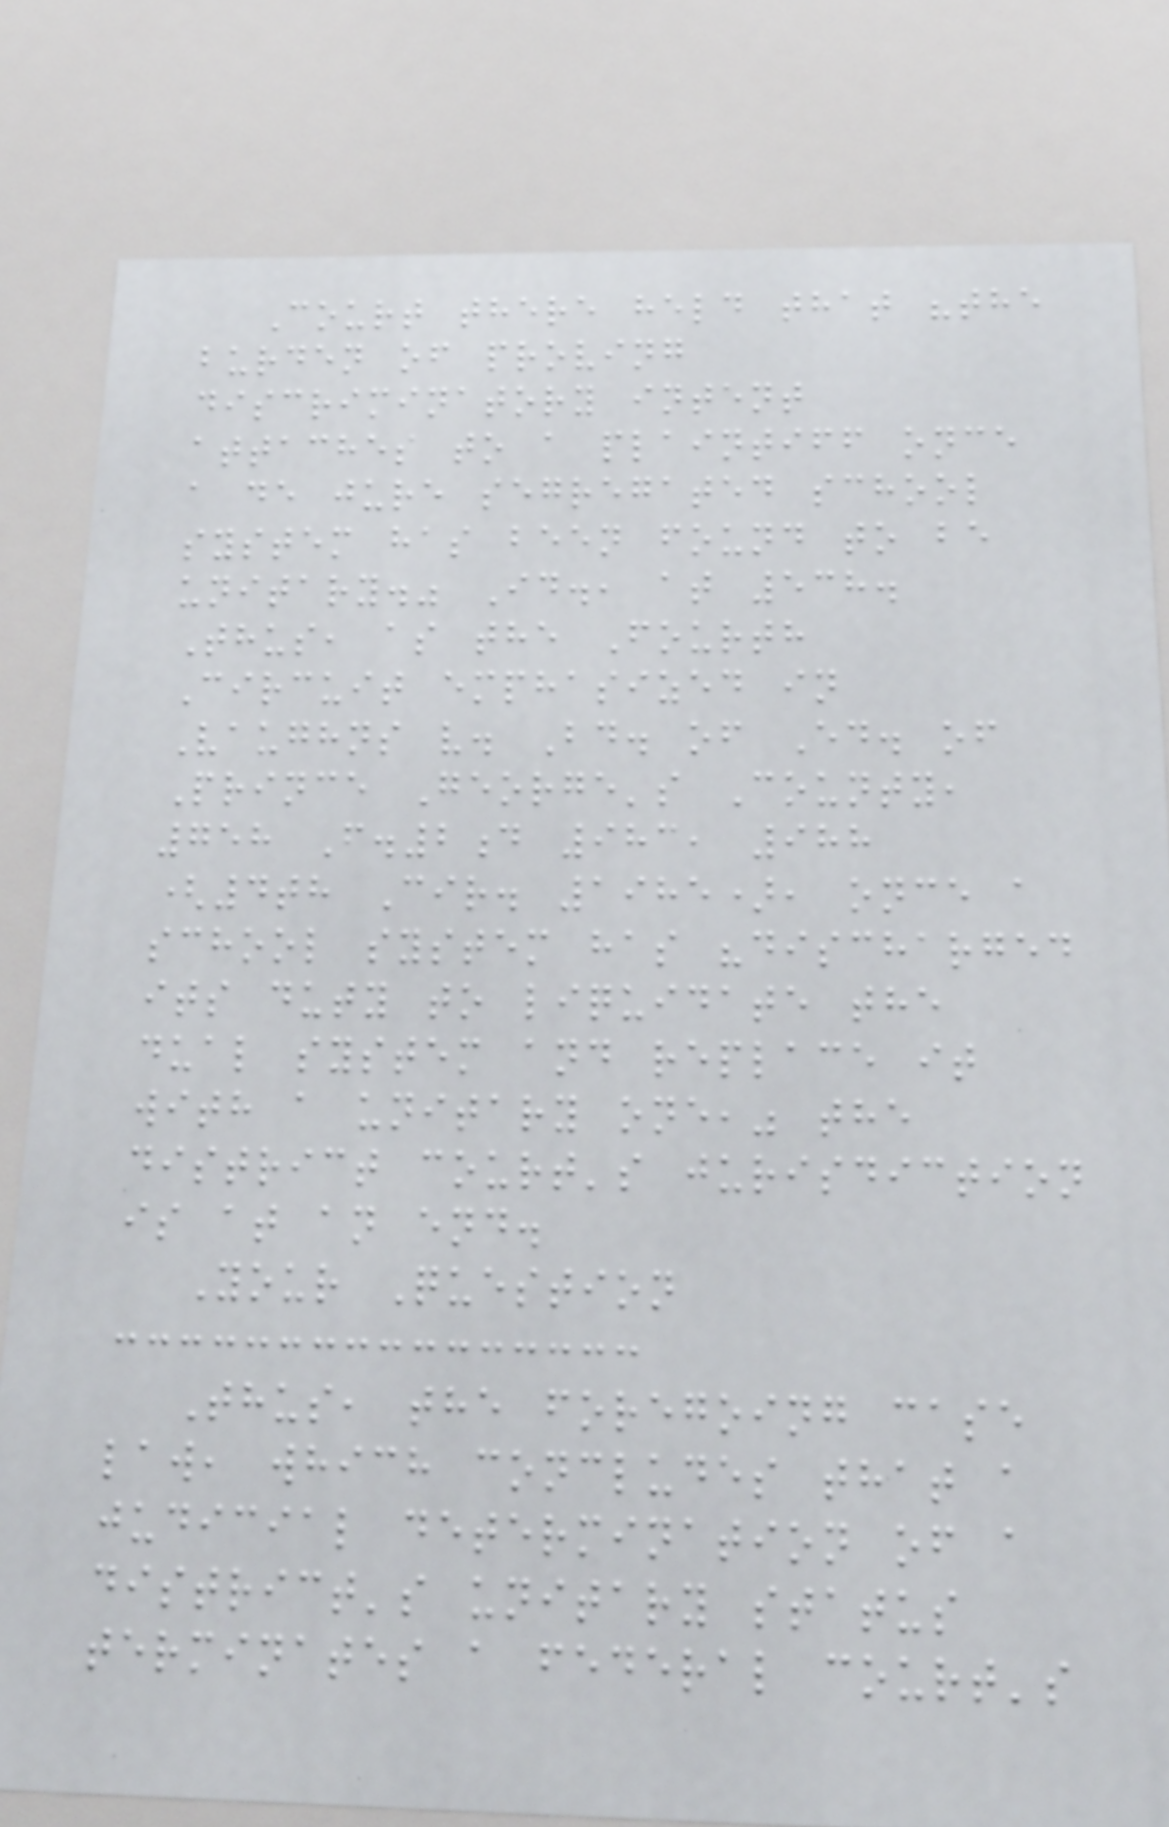Court there held that "the
burden of proving
discriminatory intent
attaches to a plaintiff once
a de jure segregated school
system has been found to be
unitary." Id., at 538.
Thus, as the Fourth
Circuit emphasized in
Vaughns v. Bd. of Ed. of
Prince George's County,
758 F.2d 983, 988
(4th Cir. 1985), once a
school system has "discharged
its duty to liquidate the
dual system and replace it
with a unitary one," the
district court's jurisdiction
is at an end.
Your Question
Thus, the foregoing case
law, which concludes that a
judicial determination of a
district's unitary status
terminates a federal court's
